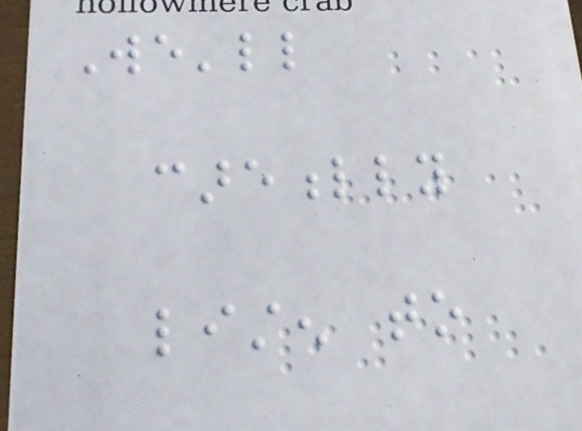We'll
carefully
listen to
